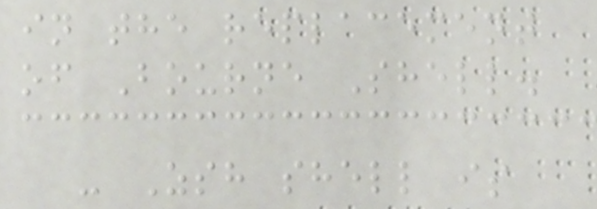in the replacement
of Bourne Shell.
- Zsh shell is
